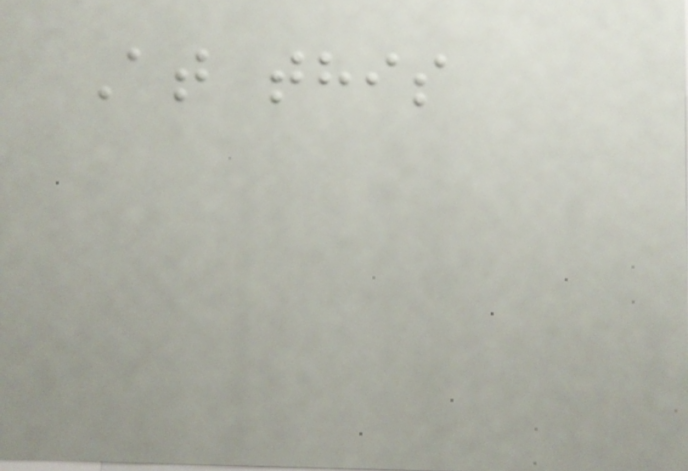At this
